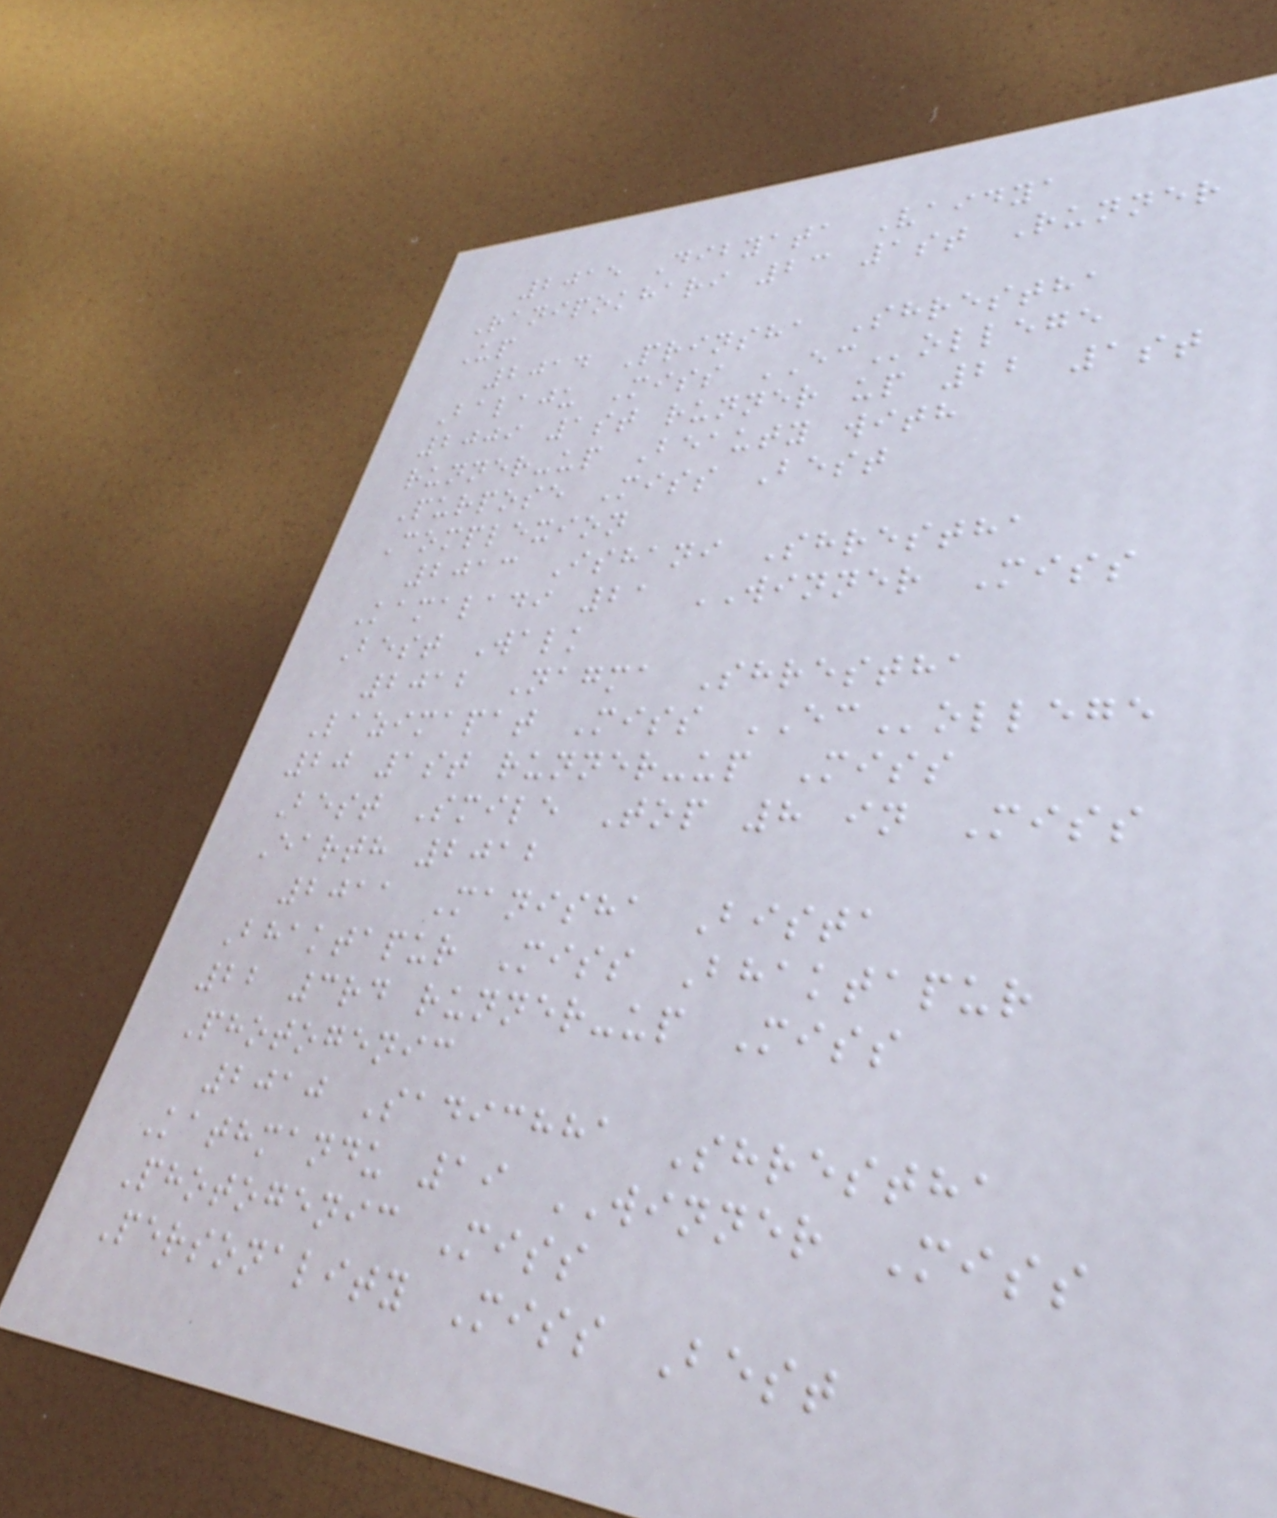2015 Dibyata Vaidya
Ranipokhari 23 1st Runner
Up
2014 Prinsha Shrestha
Balaju Miss ECollege
2009 1st runner up 22 1st
runner-up Beauty with
Purpose Miss Best
Complexion
2013 Ishani Shrestha
Kamaladi 21 WINNER Miss
Best Walk
2012 Nagma Shrestha
Lazimapat Miss ECollege
20 1st runner-up Miss
Best Smile Top 8 in Miss
Earth 2012
2011 Manisha Bista
Bhaktapur Miss Bhaktapur
22 3rd runner-up Miss
Photogenic
2010 Sadichha Shrestha
Kathmandu 19 WINNER Miss
Photogenic Miss
Personality Miss Best
